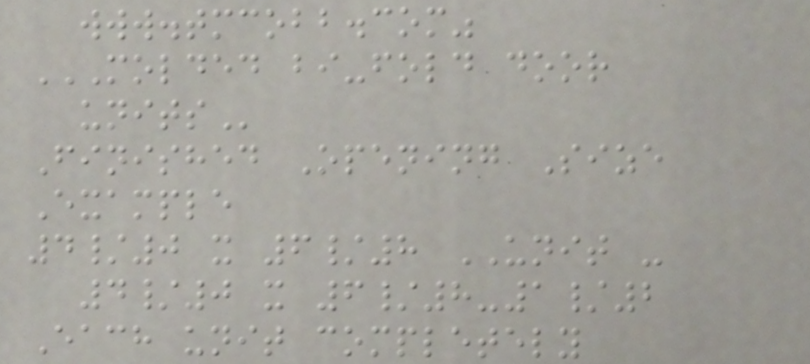www.tmcobb.com"
MOLDED BI-FOLD DOOR
UNITS
Finished Opening Size
Example
4/0 x 6/8 UNIT -
4/0 x 6/8-1/2
Each unit completely
